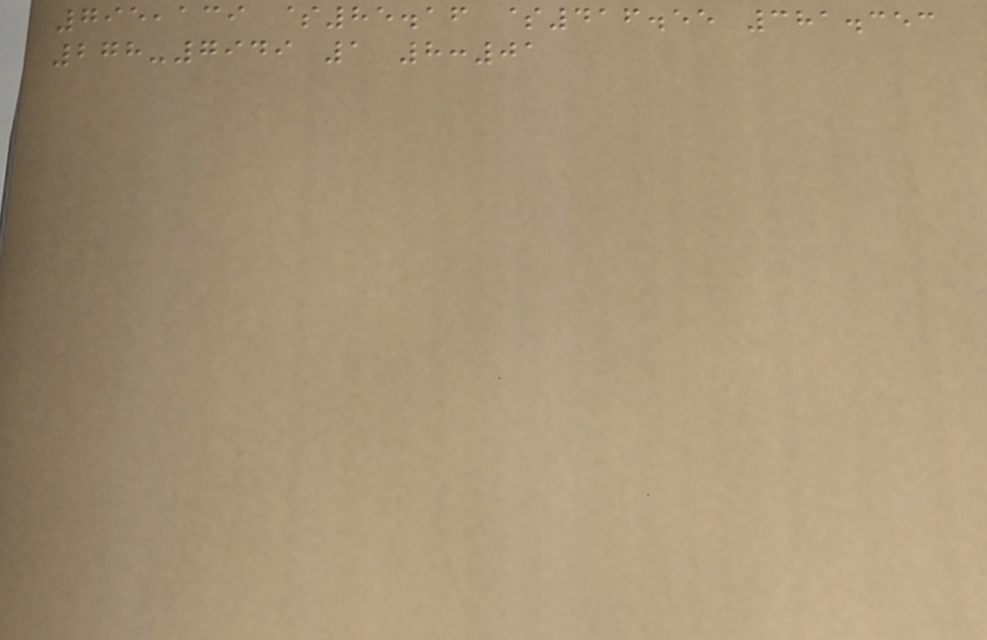795,139 $85.16 $416.55 381.353
278-7949 1 8:01
